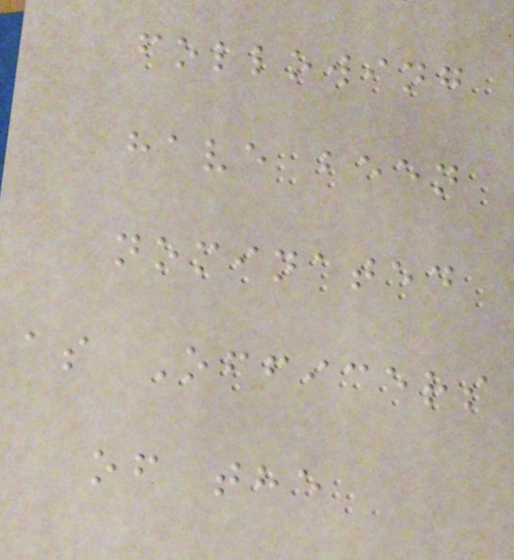following
have been
nominated
as Officers
of the
